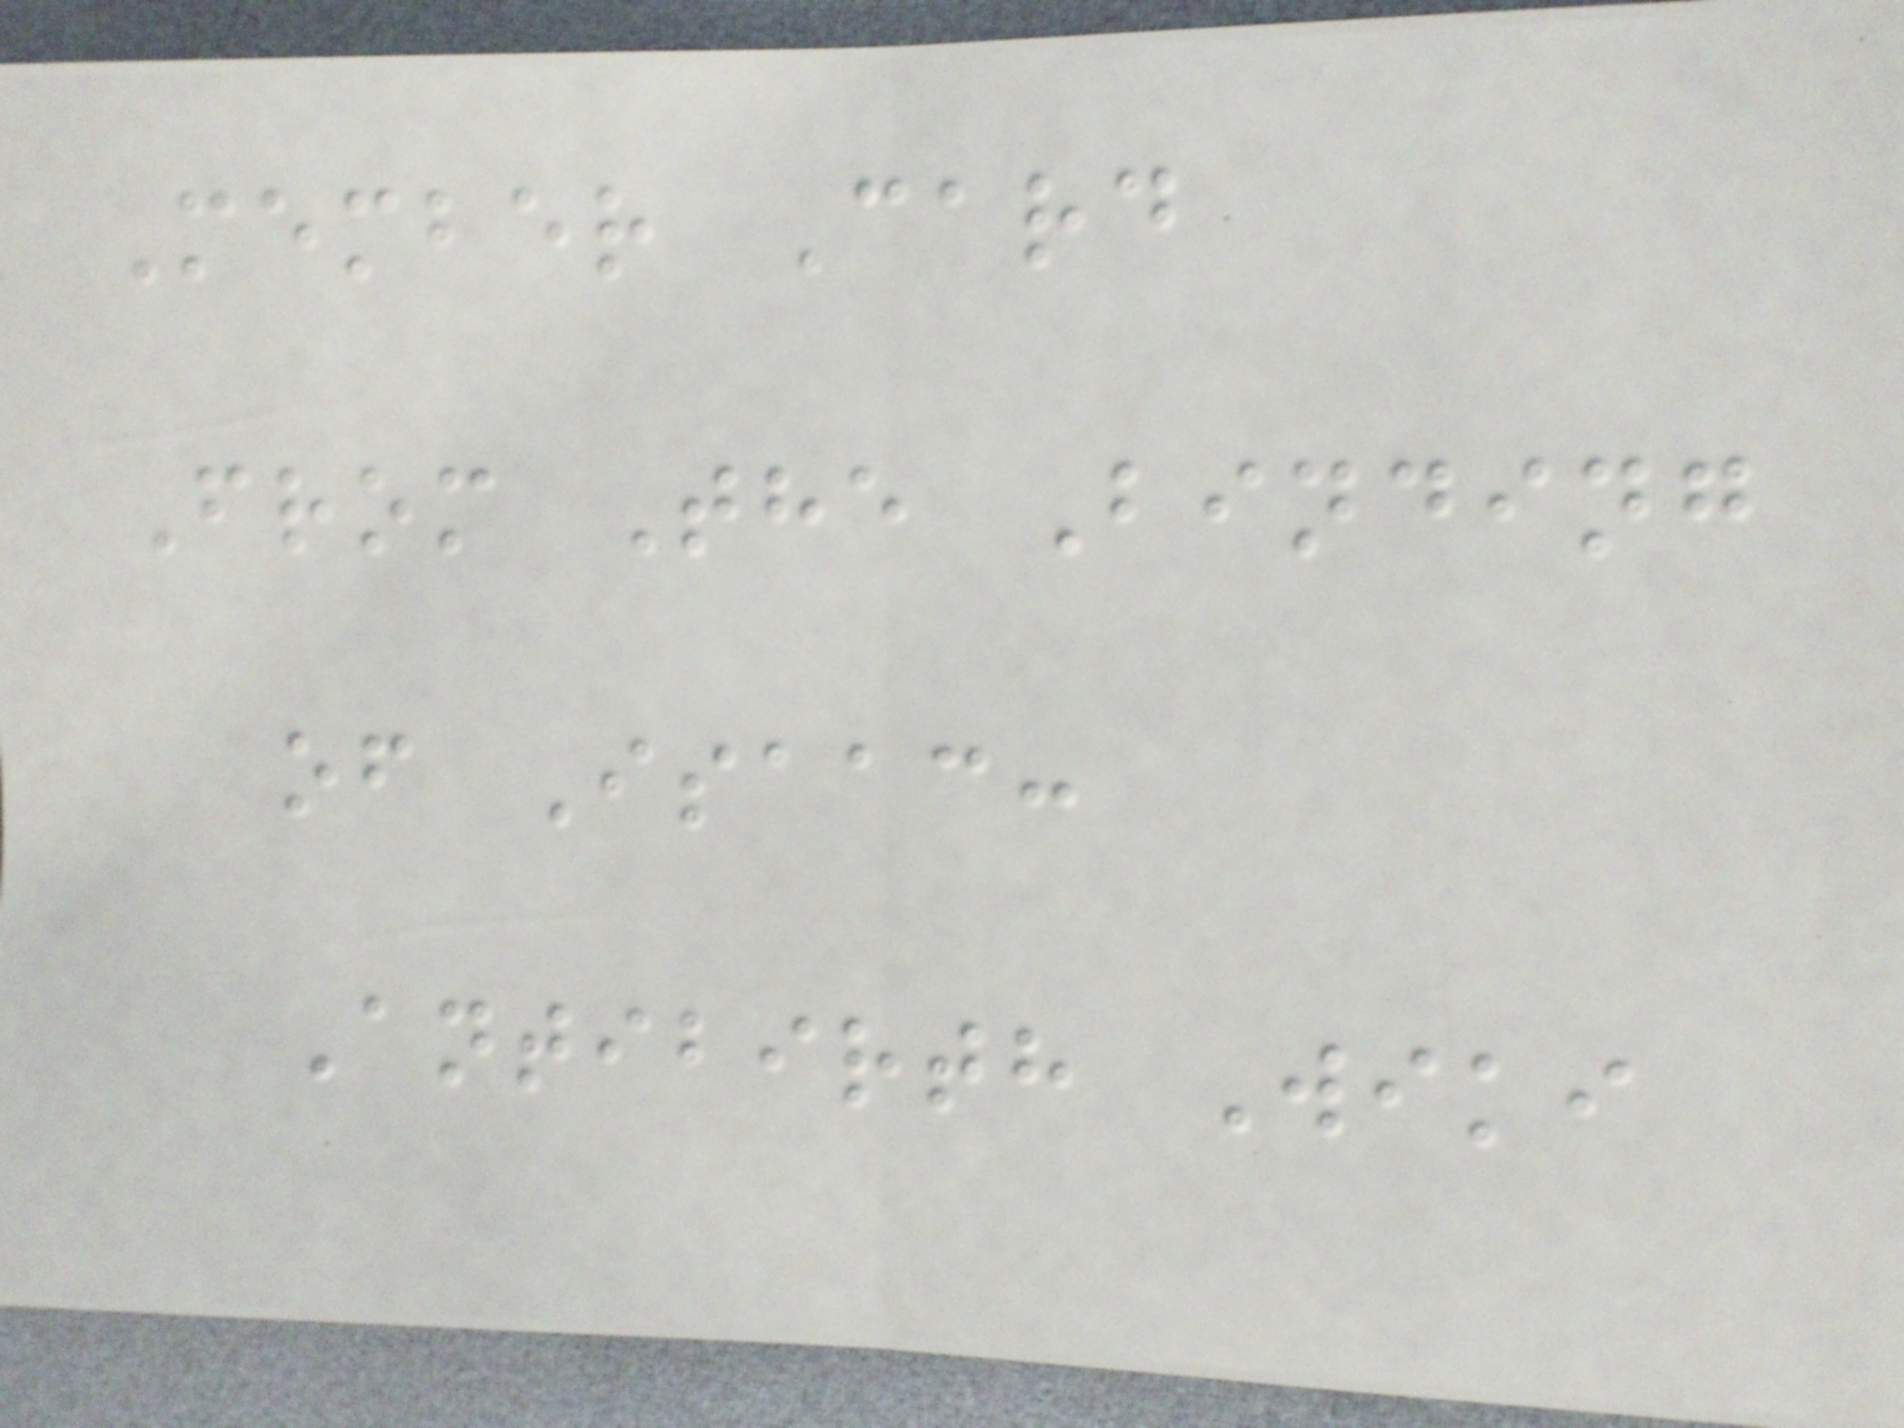Member Card
From The Binding
of Isaac:
Antibirth Wiki
